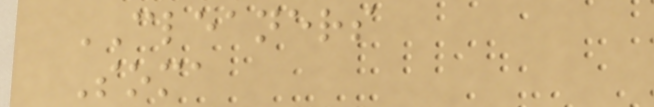CLEANERS
Soma
